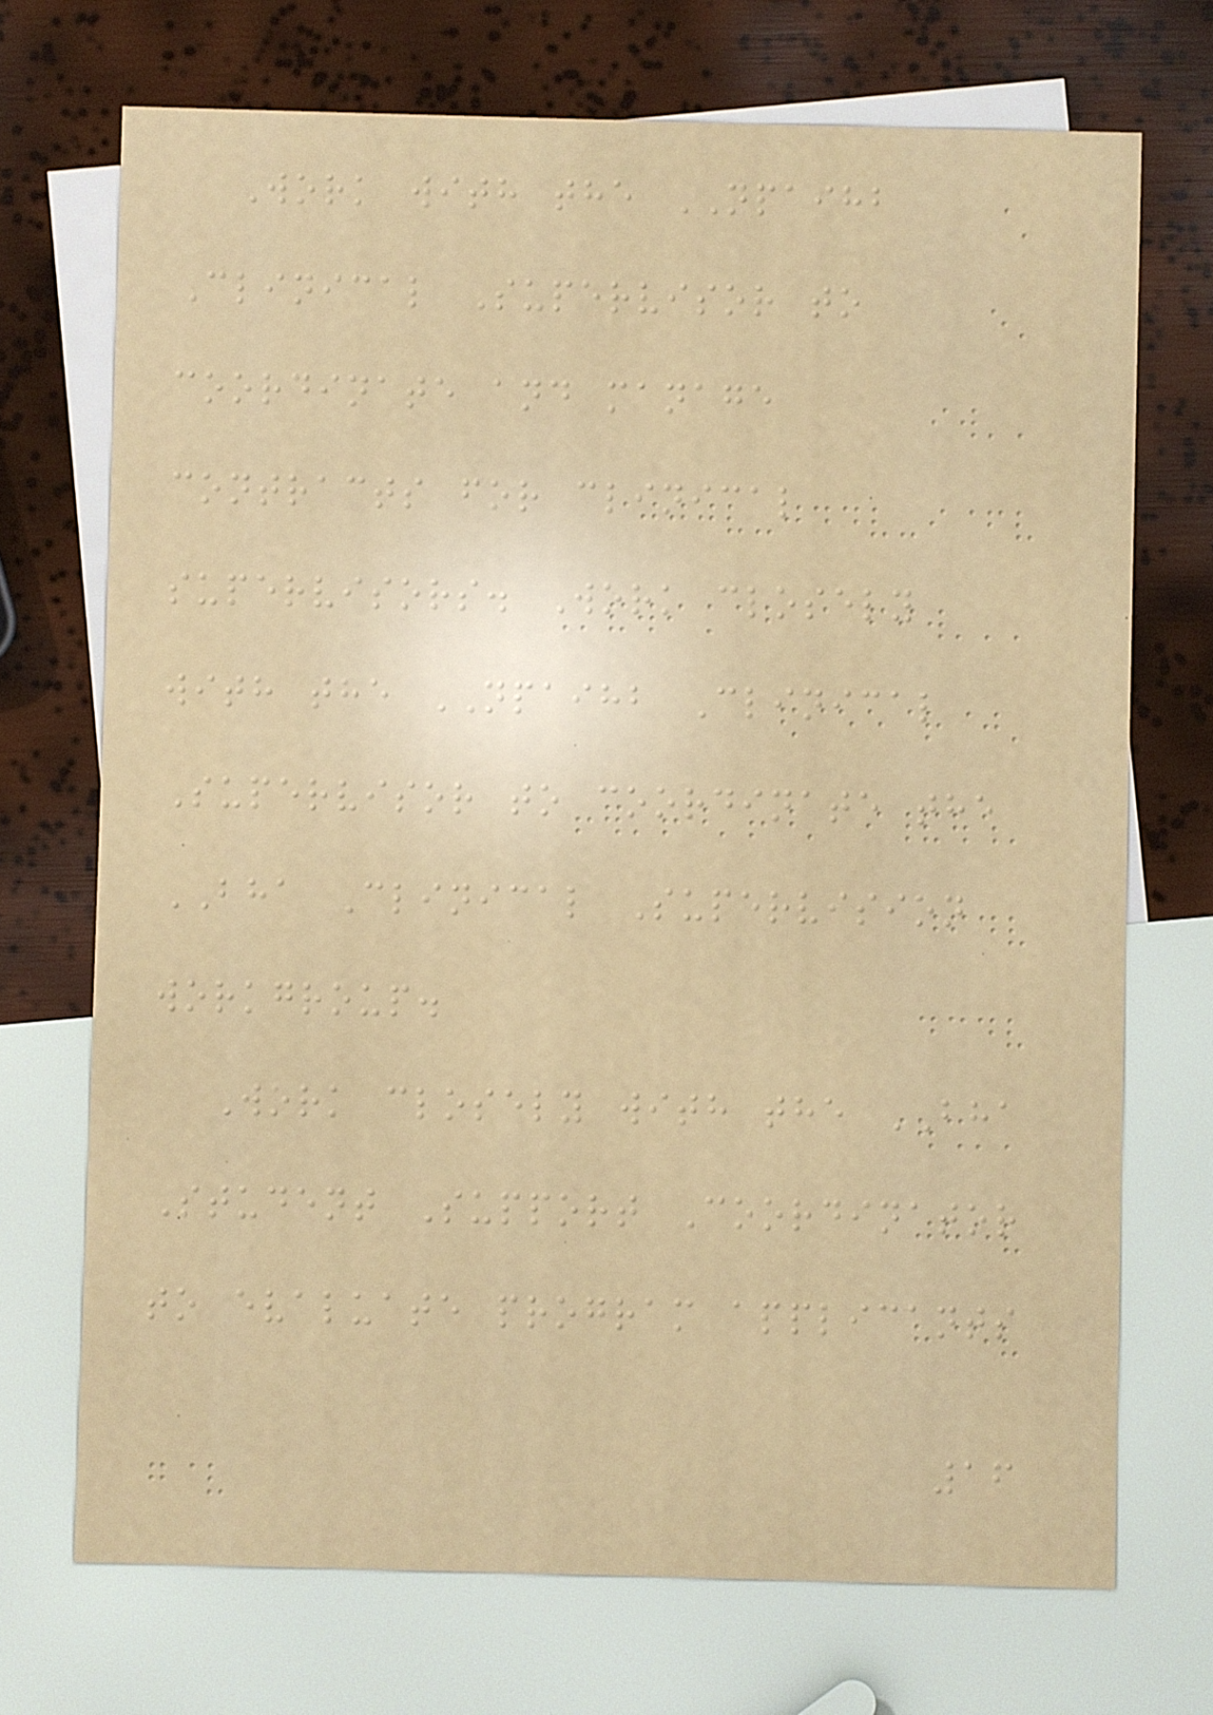Work with the NPAIHB
Clinical Supervisor to
coordinate and manage
contracts for clinical
supervisors. Work closely
with the NPAIHB Clinical
Supervisor to coordinate the
BHA Clinical Supervision
workgroup.
Work closely with the BHA
Student Support Coordinator
to evaluate program applicants
16
